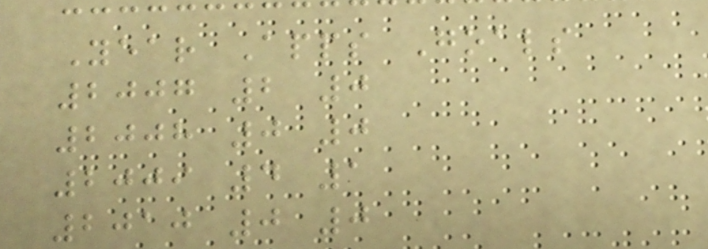Year Apps Goals
2007 2 0
2008 0 0
2009 4 1
2010 0 0
